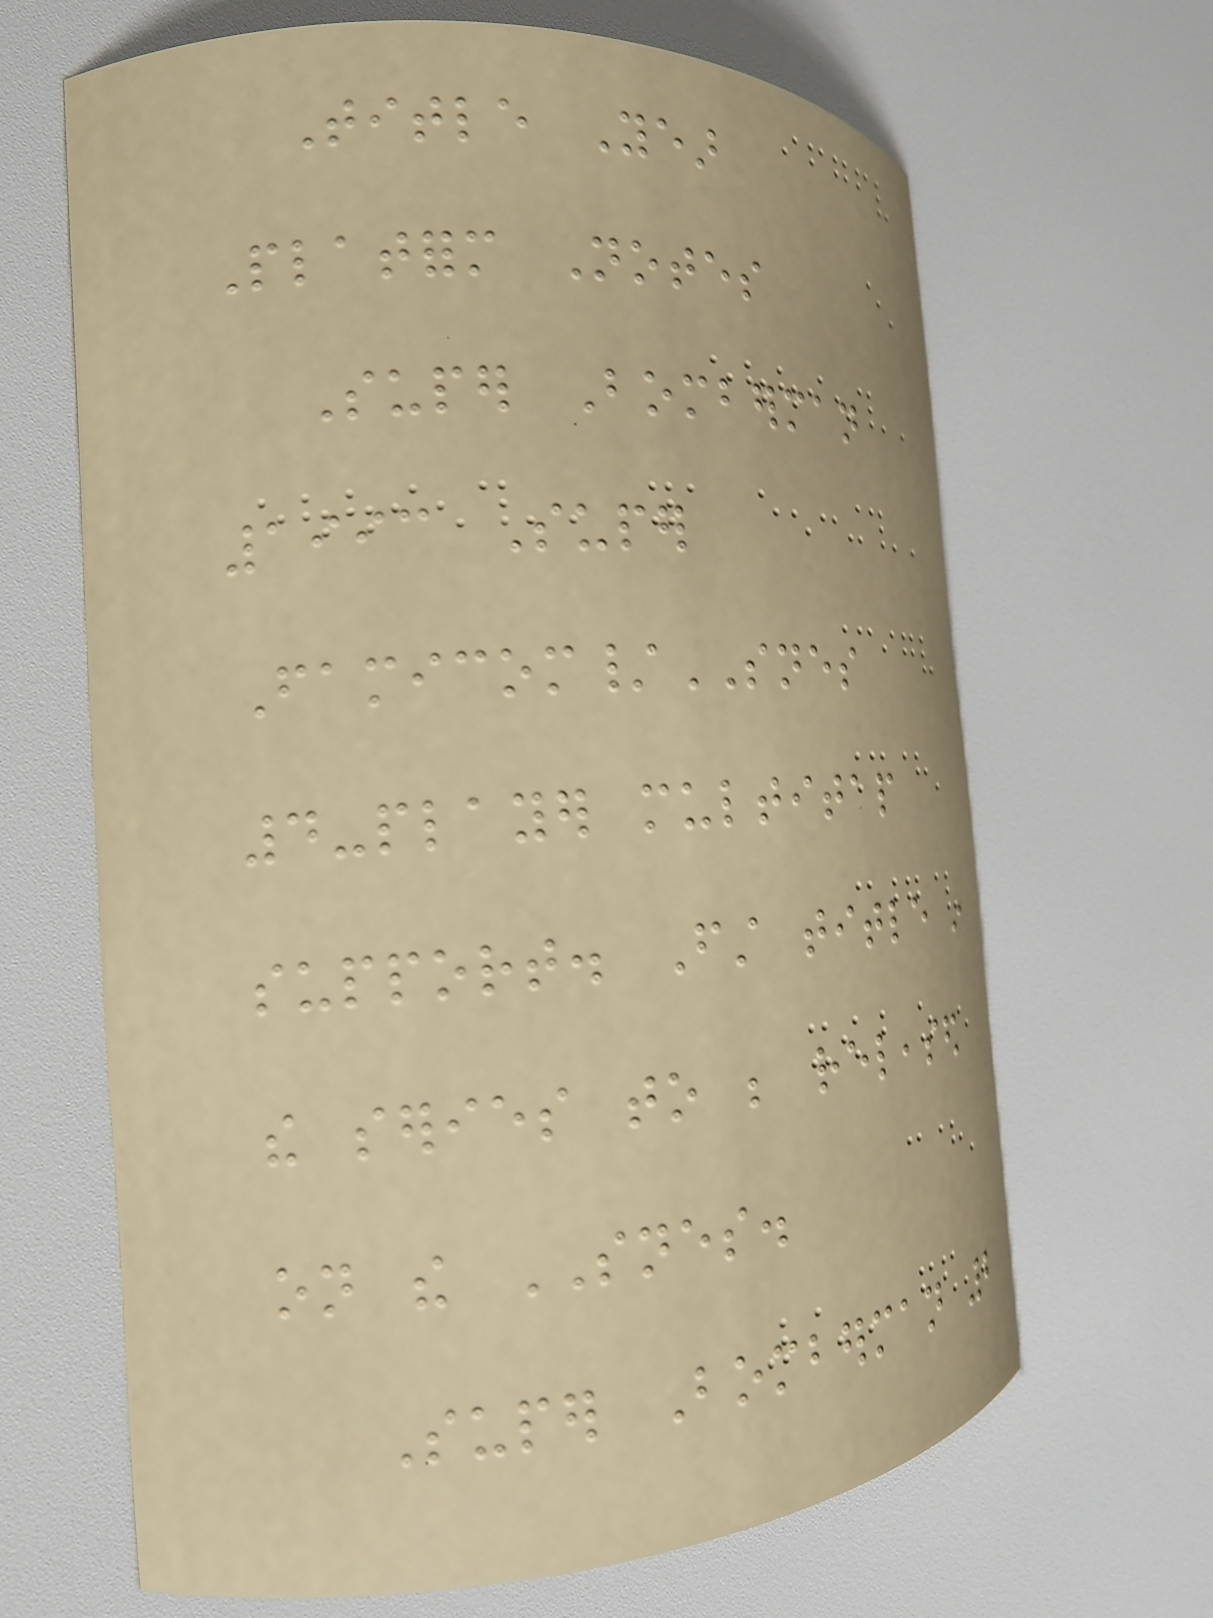Title Year
Platform Notes
Super Bomberman
1993 Super
Famicom/SNES
4-player multitap
support. First title in
the series to be released
on the SNES.
Super Bomberman 2
